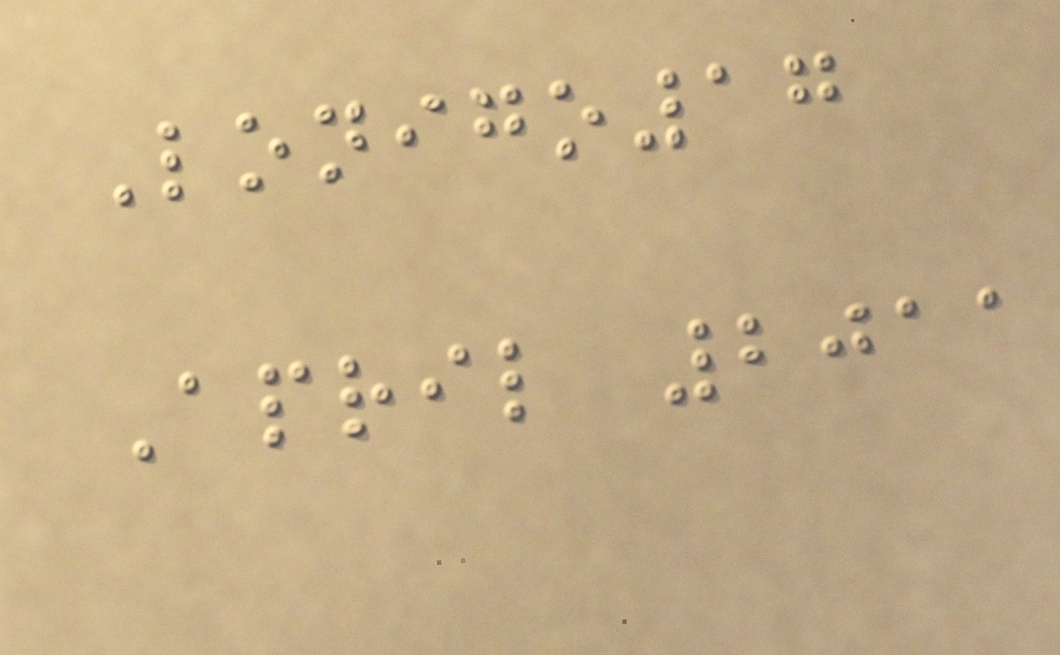Lonigo17
April 2011
